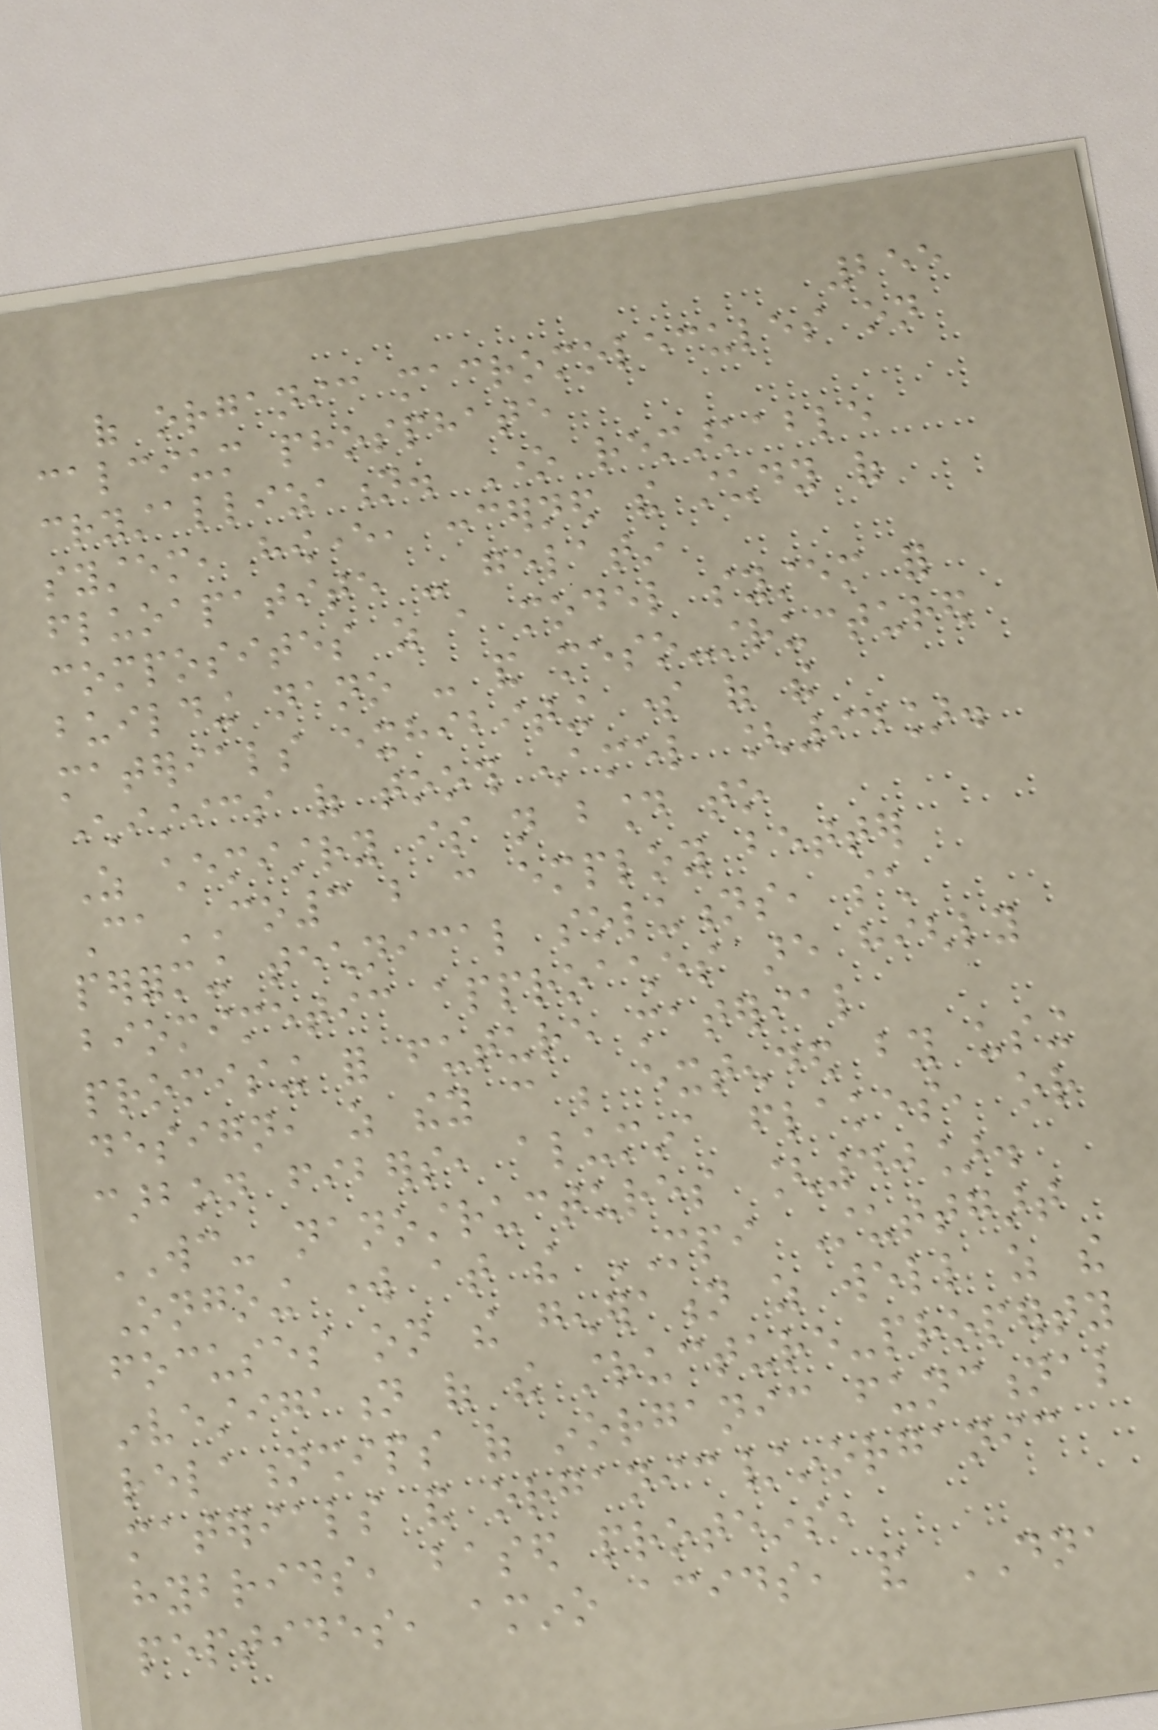255
of organic macromolecules on
calcium phosphate
crystallization. One remarkable
system, however, concerned the study of
fluoapatite - gelatin
composites as a model system for
building nano - and meso-structured
materials exhibiting some of the
characteristics of tooth enamel [94].
As chemistry is not bound to
CaCO3 but can employ better
performing technical solutions, such
biomimetic approaches are highly
promising for future material
design, as they can be extended by using
carbon fibers, alumina flakes, or
WC- nanostructures [40].
Ongoing work at the MPI Stuttgart
focuses on the generation as well as the
investigation of the structure-property
relationships of inorganic functional
materials and organic/inorganic
hybrids, based proteins,
peptides, amino acids, and DNA
